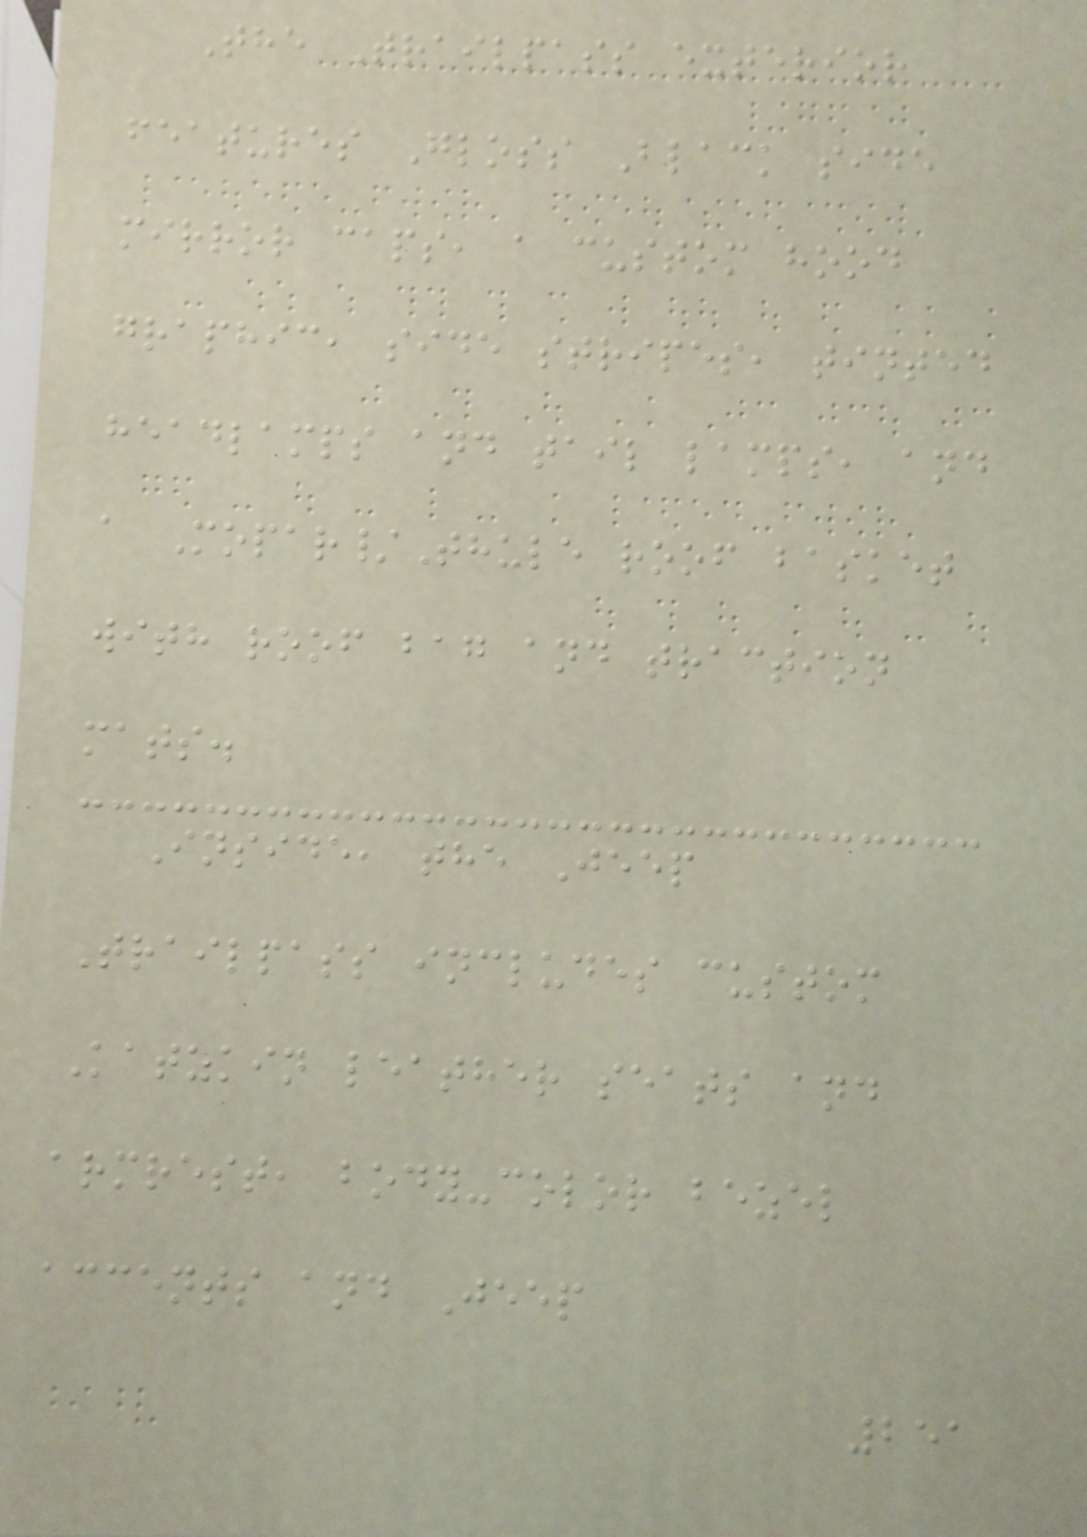The Trailpass exterior
features Gloss Black side
mirror caps, a custom hood
graphic, side stripes, tinted
headlamps and tail lamps, and
a Mopar/Thule roof basket
with roof bag and traction
mats.
Inside, the Jeep
Trailpass includes custom
Katzkin leather seats and
armrest, body-color bezel
accents and Jeep
251
